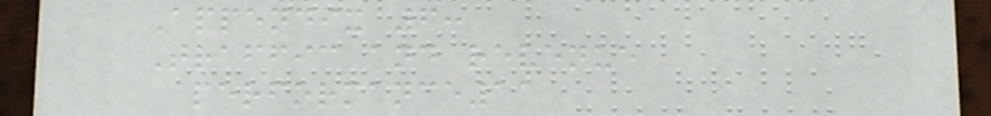Appendix 6:
Traffic and revenue
performance11
